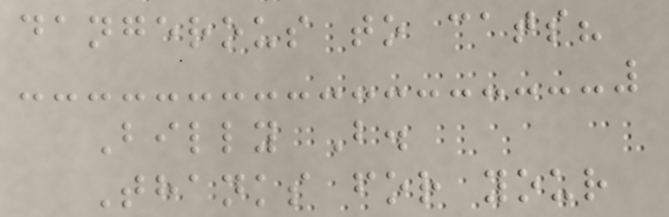dangerous to cats?
Billy B.
Thanks for your
